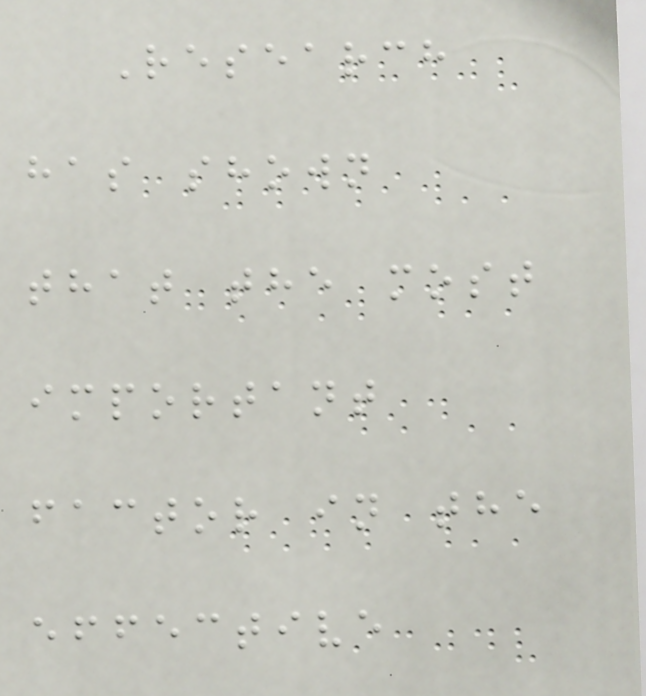Research
has shown
that the most
important
factor in the
effective
